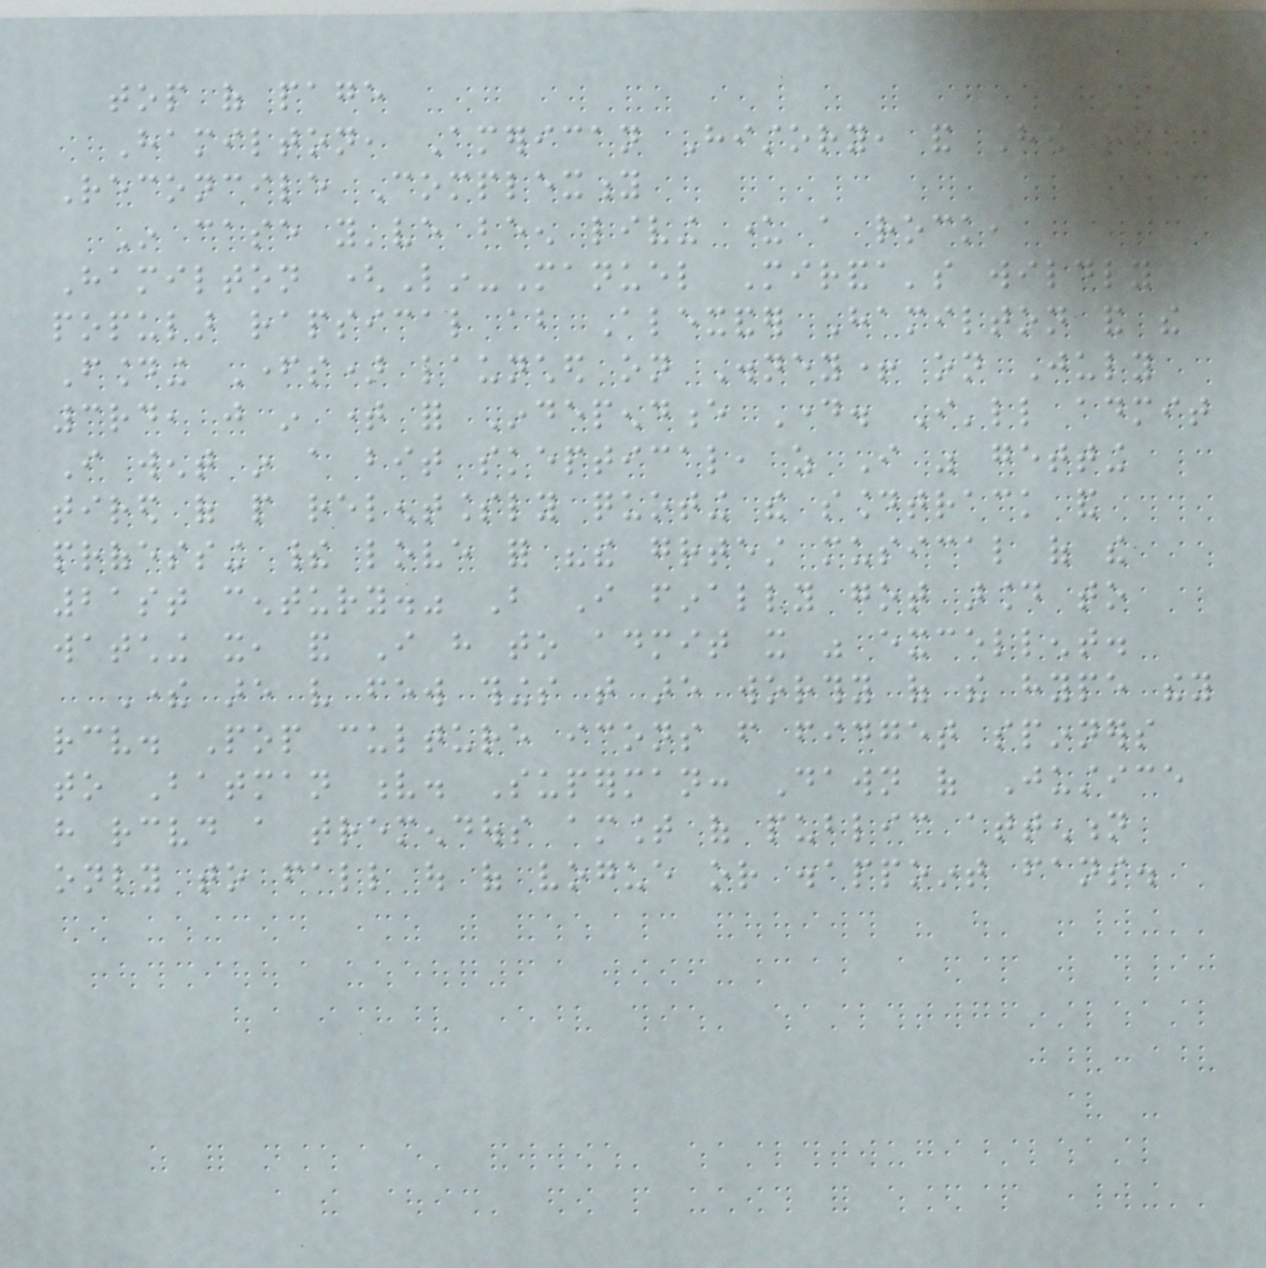top of page
Hamilton, American History, and How to
Reconcile Complexity
In case you've been living under a rock,
Hamilton (Lin-Manuel Miranda's wildly
popular rapsical about Alexander Hamilton and the
Founding Fathers) launched on Disney+ on July
3rd, just in time for Independence Day. I'll admit
I went in a bit skeptical, as I was getting
tired of people relentlessly quoting the soundtrack and
professing their love for "the greatest musical of the
21st century." But I finally got around to
watching it, and I have to admit it was excellent.
There are very few things that are worthy of the hype they
receive. Pop culture icons from fidget spinners
to Batman v. Superman: Dawn of Justice
have received a tremendous amount of public attention
only to fall out of vogue or disappoint fans.
